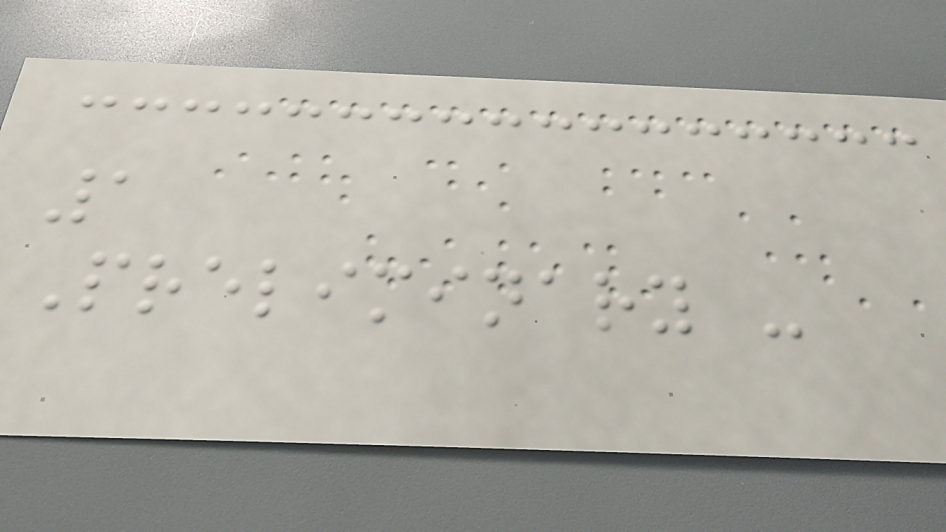1
Preliminary -
